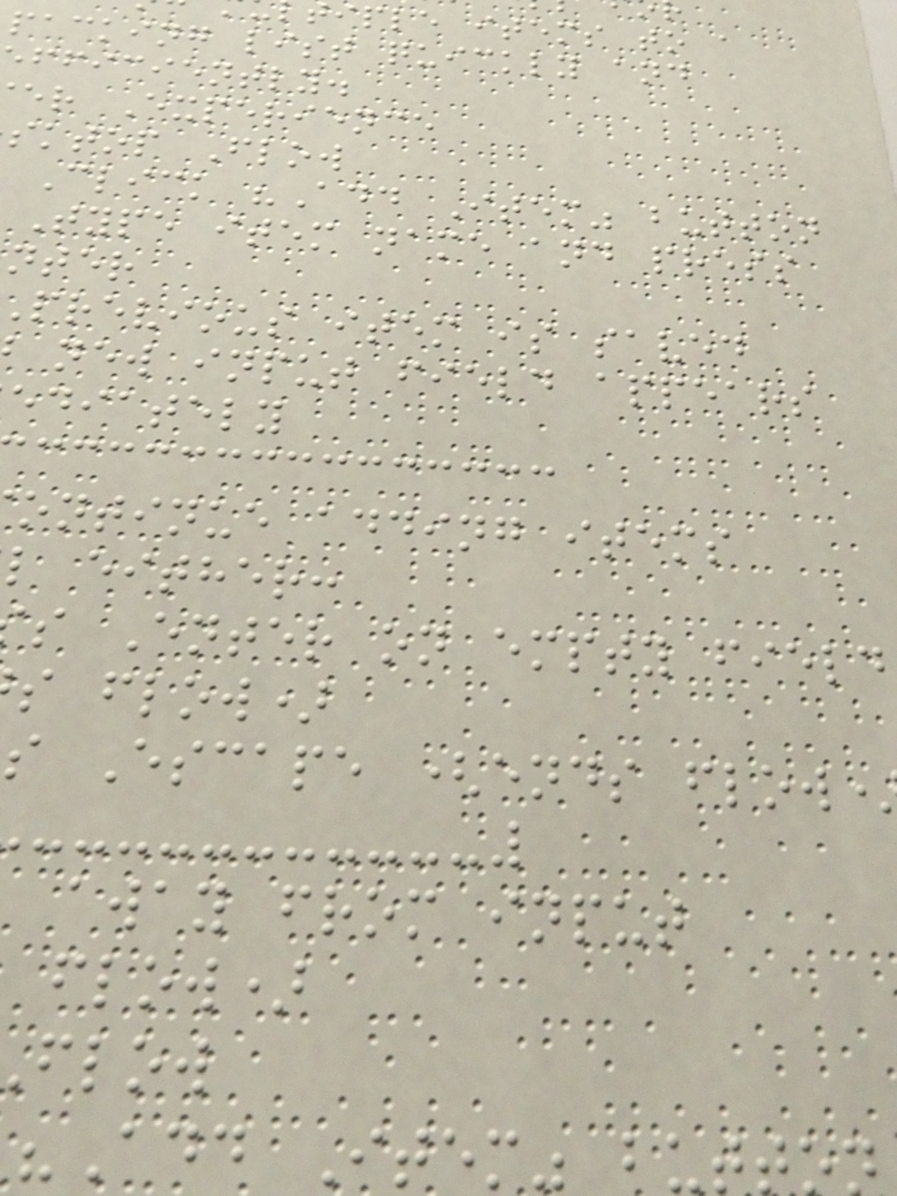iple items to a
packing list quickly and
fficiently.
er Experience
sktop Flow
Click "Add Item" button
Type item name and press
nter
previous item is saved
new input field appears
ediately
ontinue adding items
l either:
s Enter on empty field
s flow)
s Escape (ends flow
away from input
flow)
flow
"Add Item" butt
